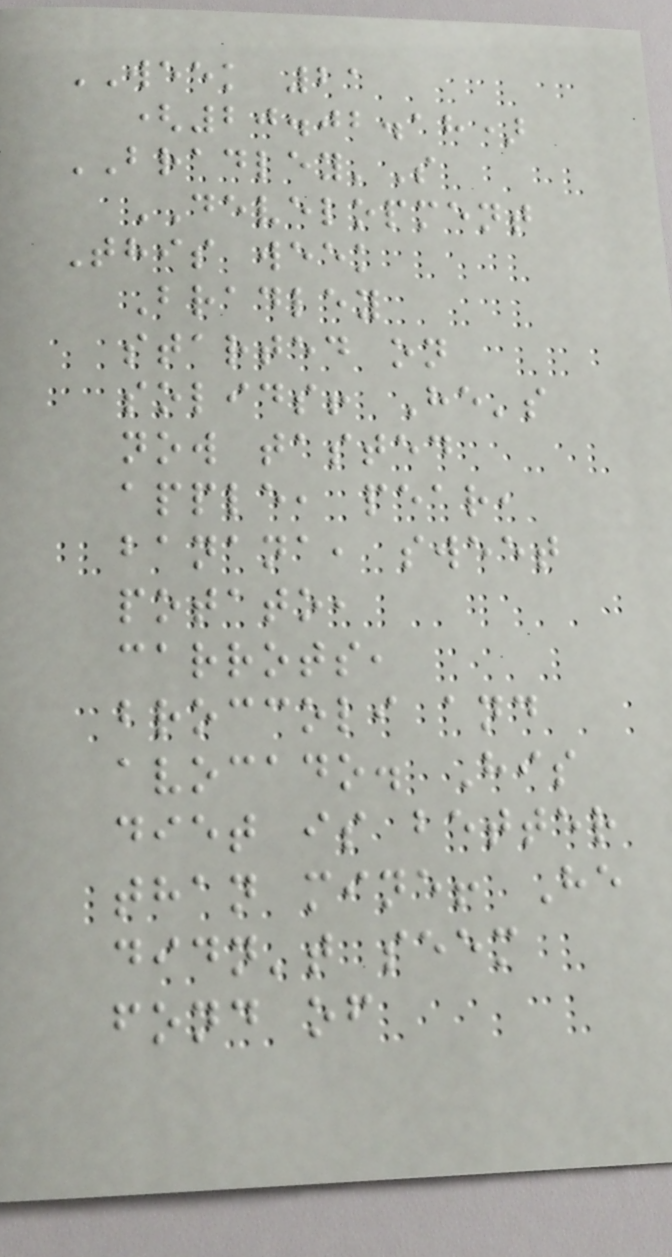WEEK 21
(20.02.18)
BRADLEY'S
DEVELOPMENT
This week
Bradley
started on
solids! He's
now tasted
apple, pear,
banana, sweet
potato,
carrots,
broccoli and
avocado. His
diet is better
than mine! He
didn't seem
fond of
